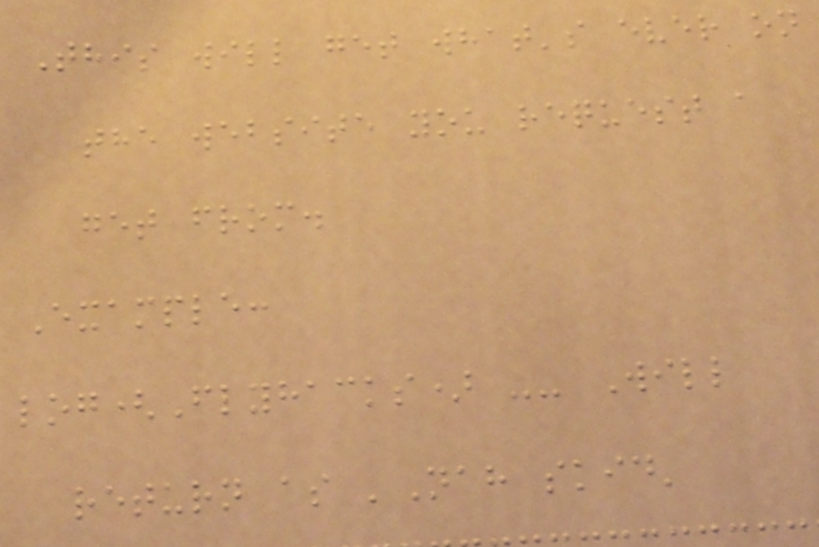This will get what's ever on
the website you request a
get from.
Example:
log(Flyhacks) -- Will
return as 'Nah skid'
